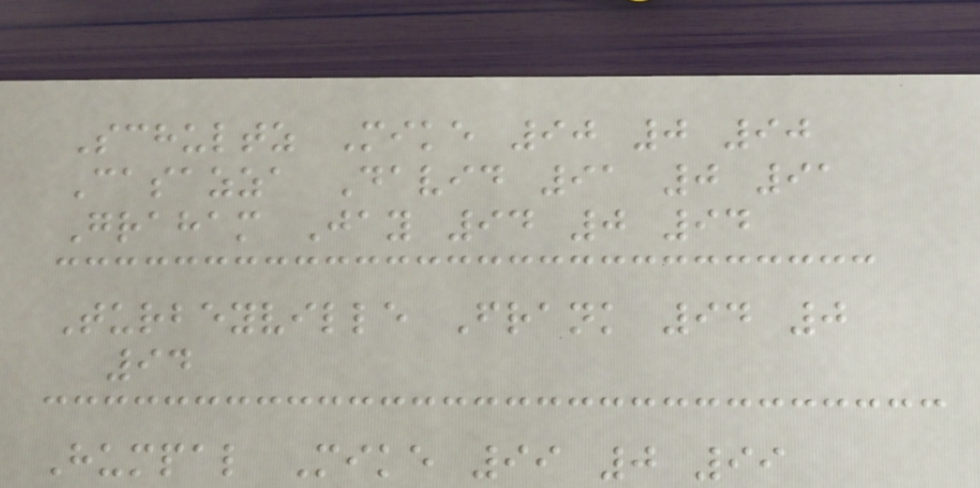Schultz Mike 90 0 90
Casazza David 91 0 91
Graham Jay 94 0 94
Turbeyville Frank 94 0
94
Humpal Mike 99 0 99
